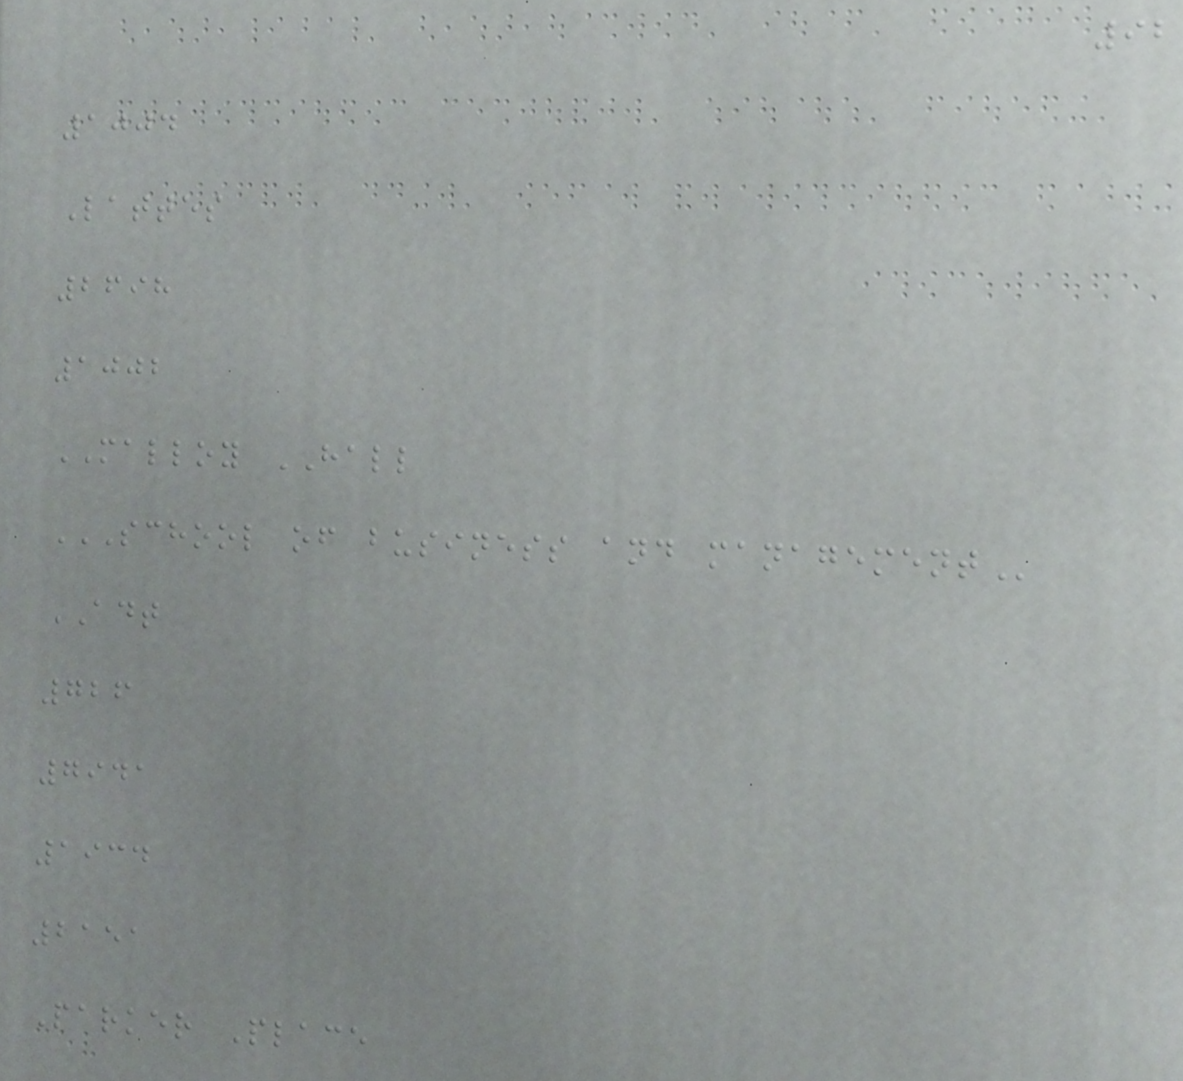92
1004
Lattes
2698
1002
MALLOY HALL
SCHOOL OF BUSINESS AND MANAGEMENT
ADT
726
7941
1934
2151
Parker Place
